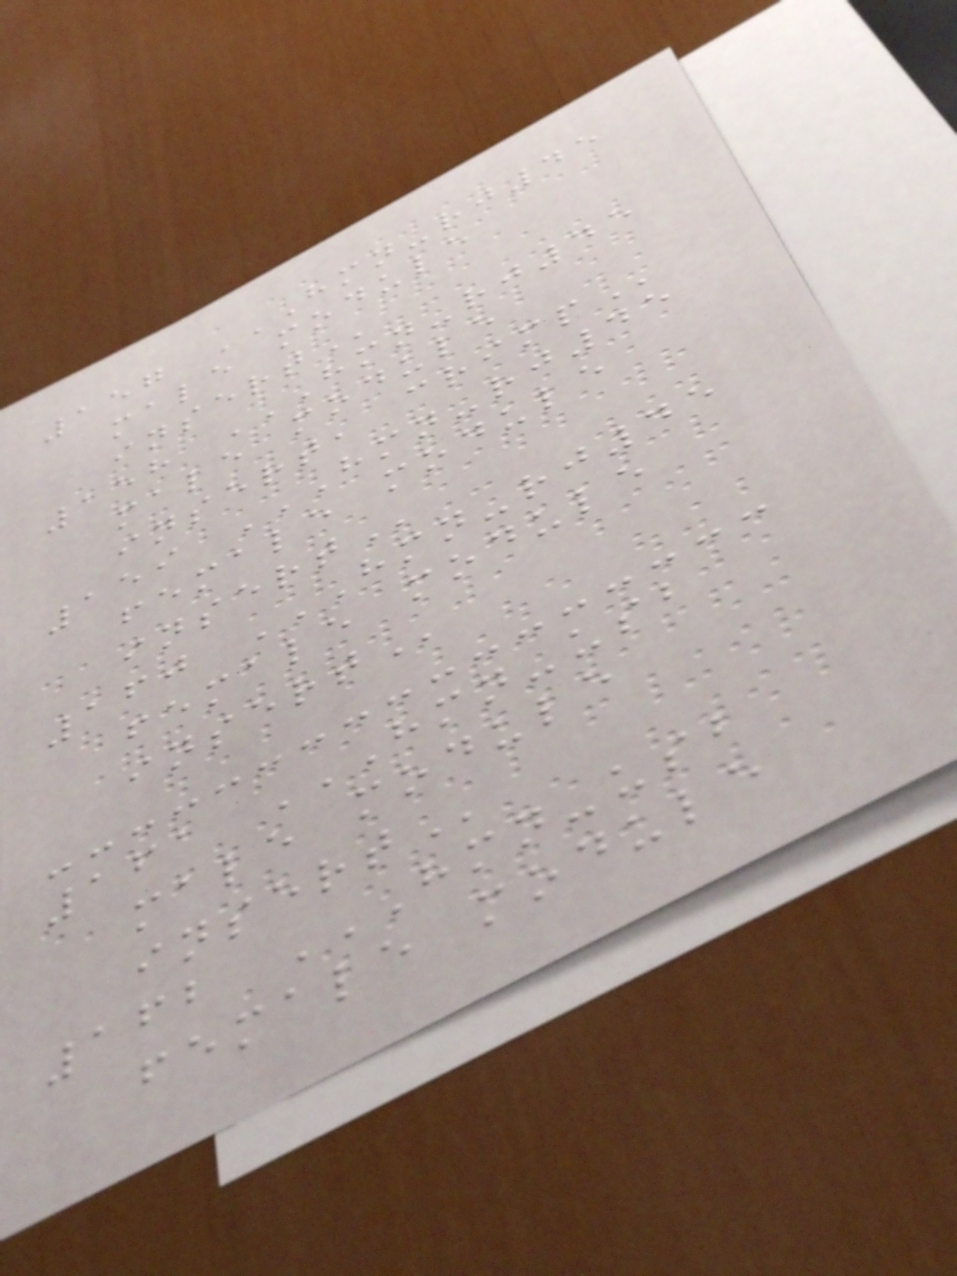157 HMN-RJ45
MALE MODULE
INSERT
158 HMN-RJ45
MALE MODULE
INSERT, CRIMP
159 HMN-RJ45
FEMALE MODULE
INSERT
160 HMN-RJ45
FEMALE MODULE
INSERT
161 HMN-USB
MALE MODULE
INSERT
162 HMN-USB
FEMALE MODULE
